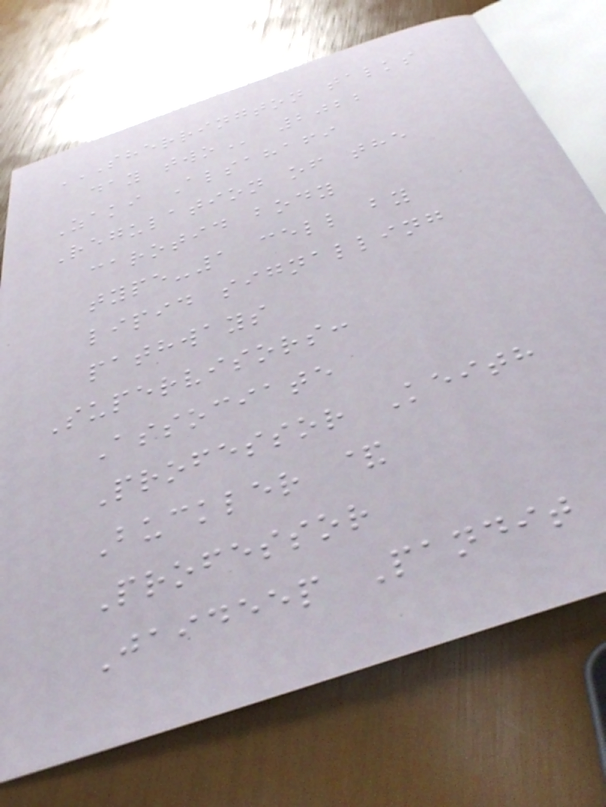SHERRINGTON TALKS
DAY TWO 2022
Zaki Alsahafi
Regulation of the
carotid body
type-1 cell by
lipid signalling
pathways
Supervisors:
Associate
Professor Keith
Buckler &
Professor
Jaideep Pandit
